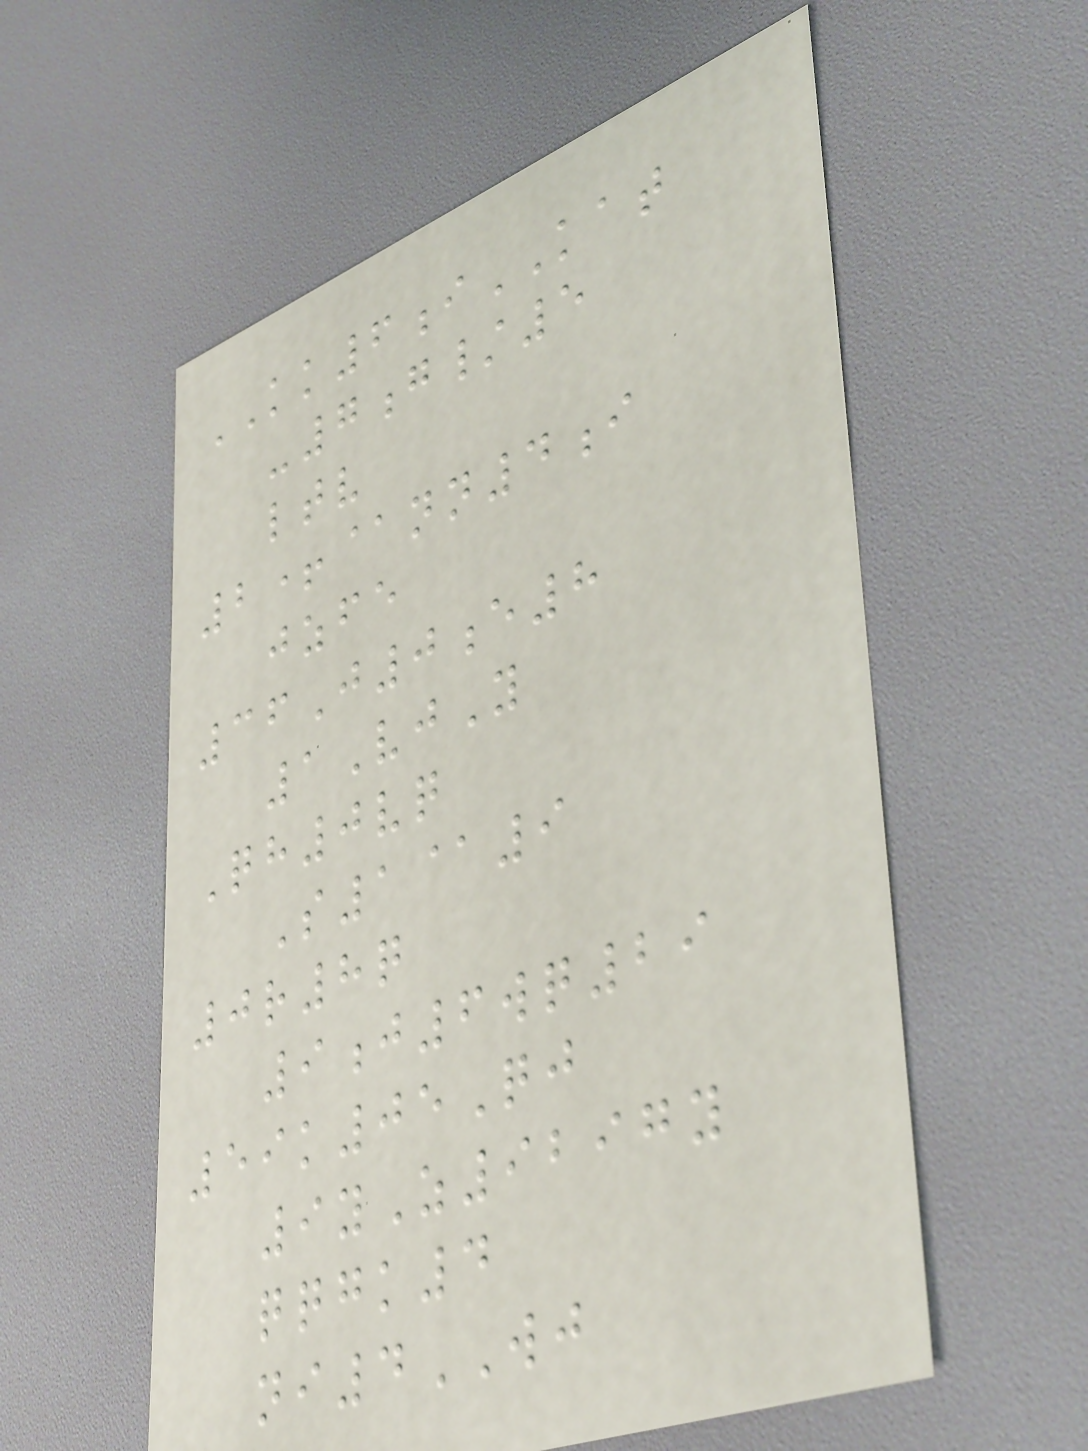KK6iKAT
-7g/5
ltv
2+@nn4i
jzfe
36J0e8
1VjY
Qh0vq
S1@9
0r8q
9j6wq29
59k05Qj
9yZ9297y
qqgk4
ni4WJ
